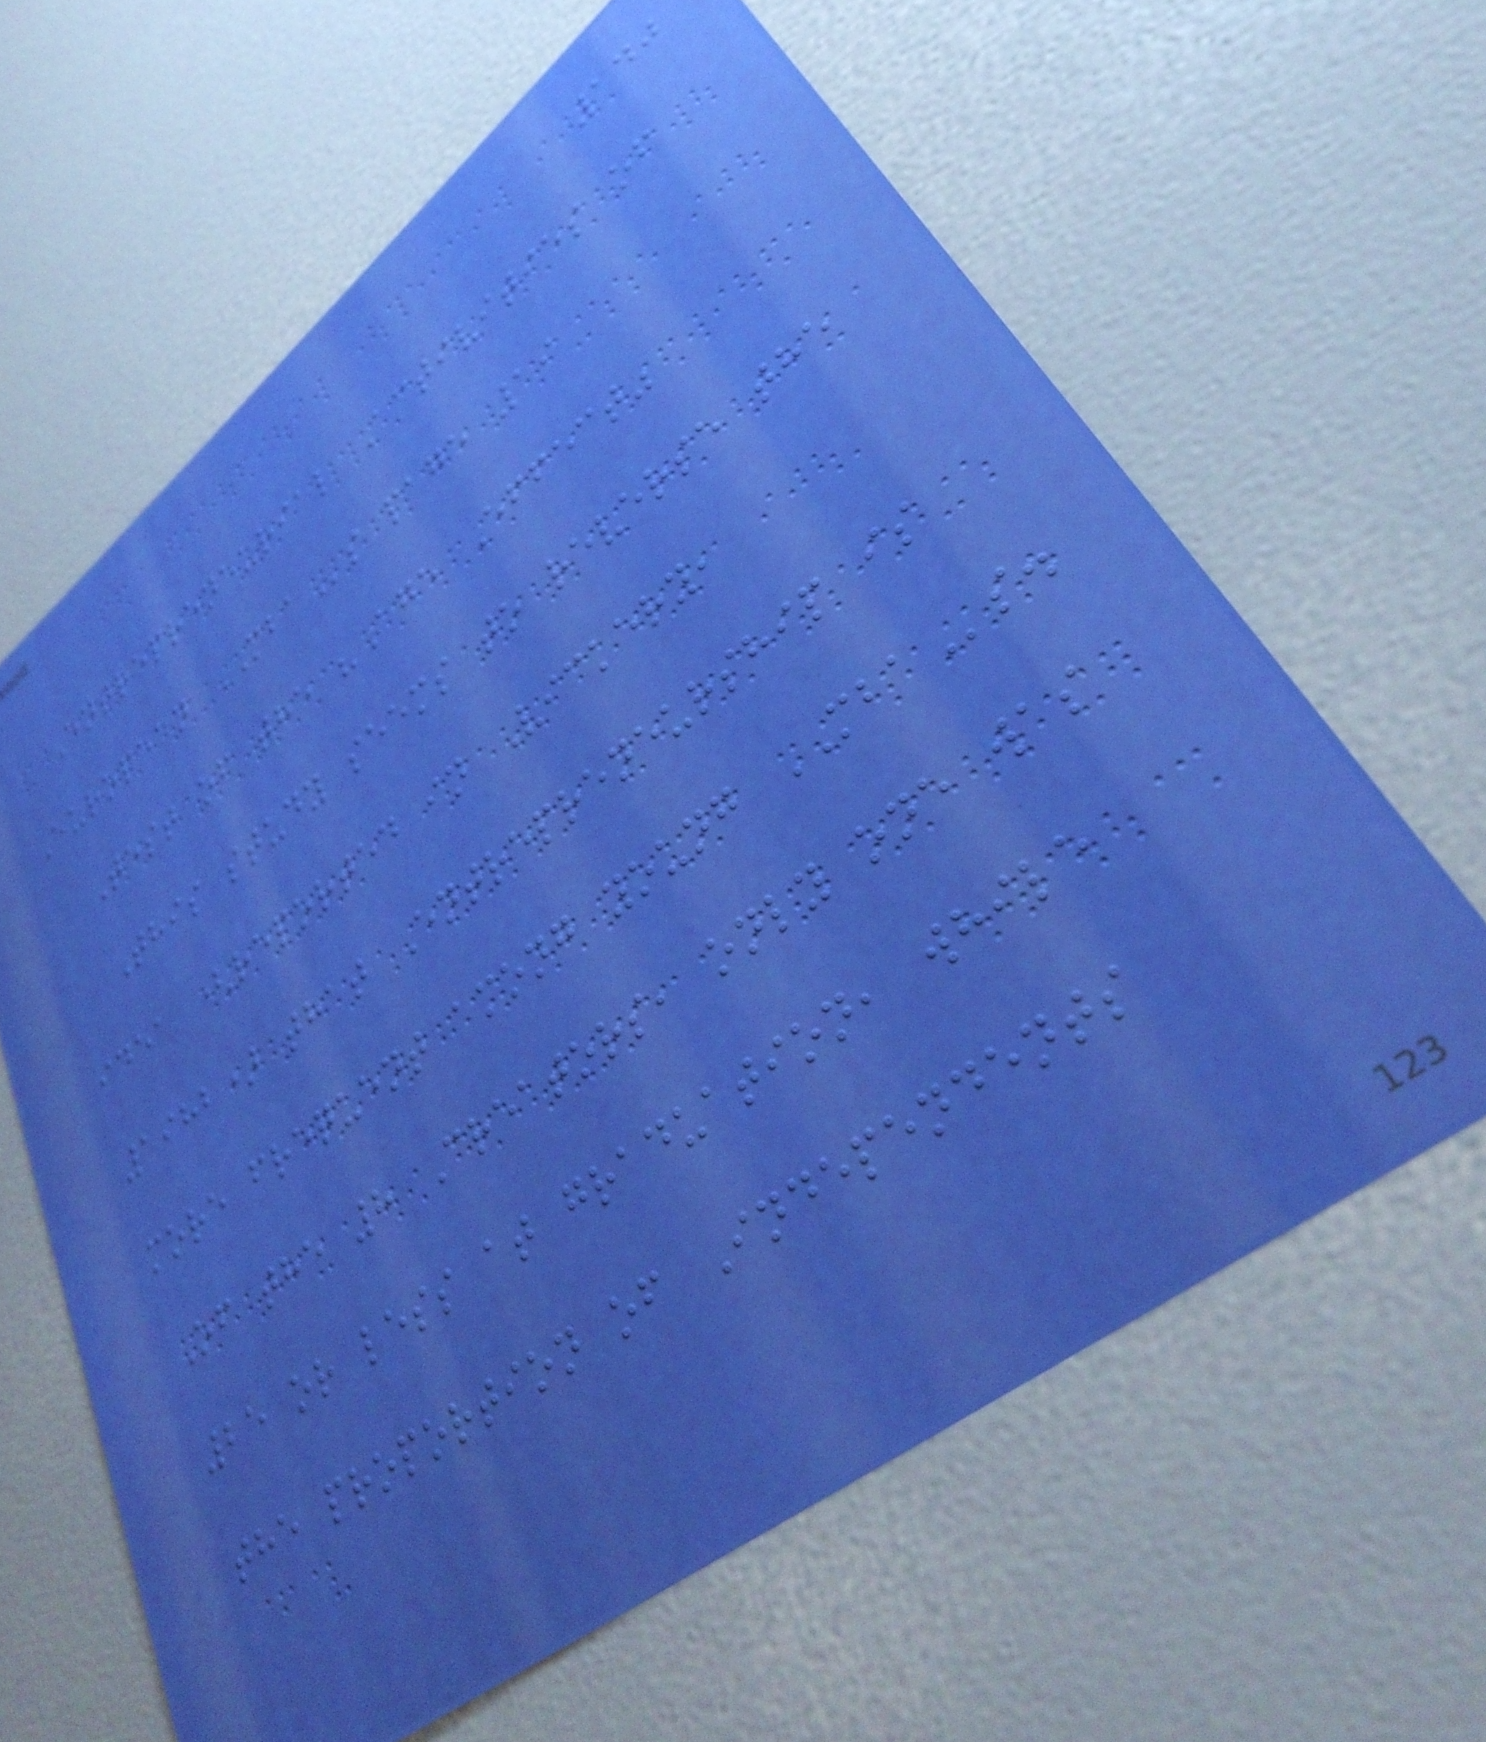140
Entrepreneurial Activities of
European MBAs page 19
Test of the "Age Effect"
This study seems to reverse the
idea (reported in Vickery,
1982) that Entrepreneurship is
more frequent among young MBAs.
Of the 8 Creators, only one was
25 or less at graduation, while
the proportion of Independents
